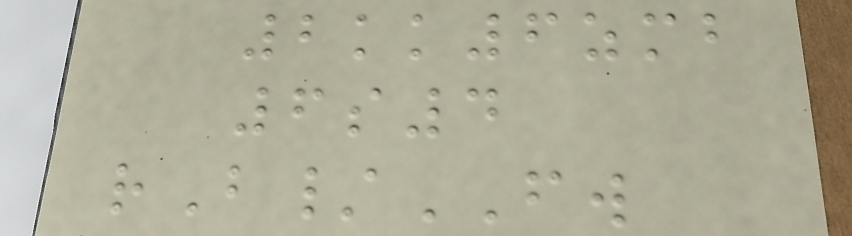2kk6zmb
6s4
rB/FW
